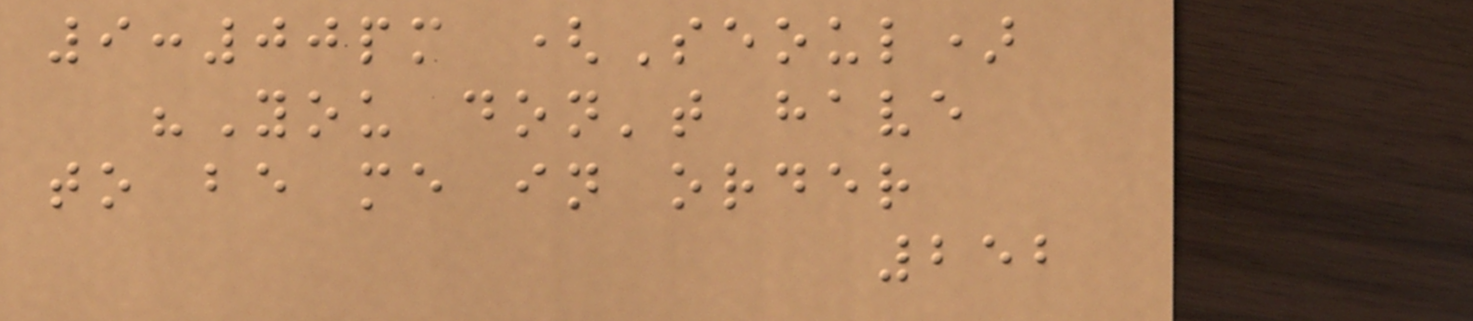9:00pm (Seoul)
"You don't have
to be me in order
252
